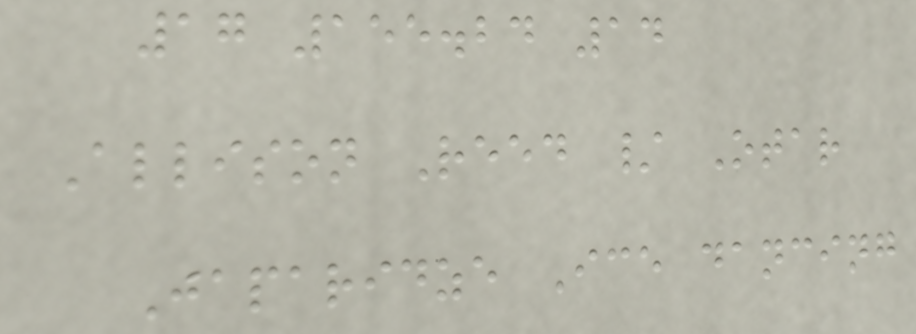17 155.24 14
Allison Reed / Otar
Japaridze Ice dancing
